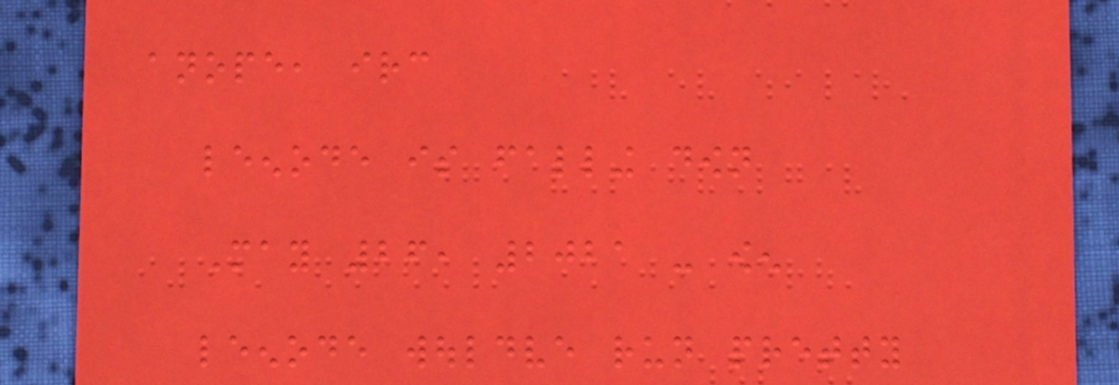anope, irc
leenode is falling down
May 26, 2021 - owen
leenode wouldve run pretty
